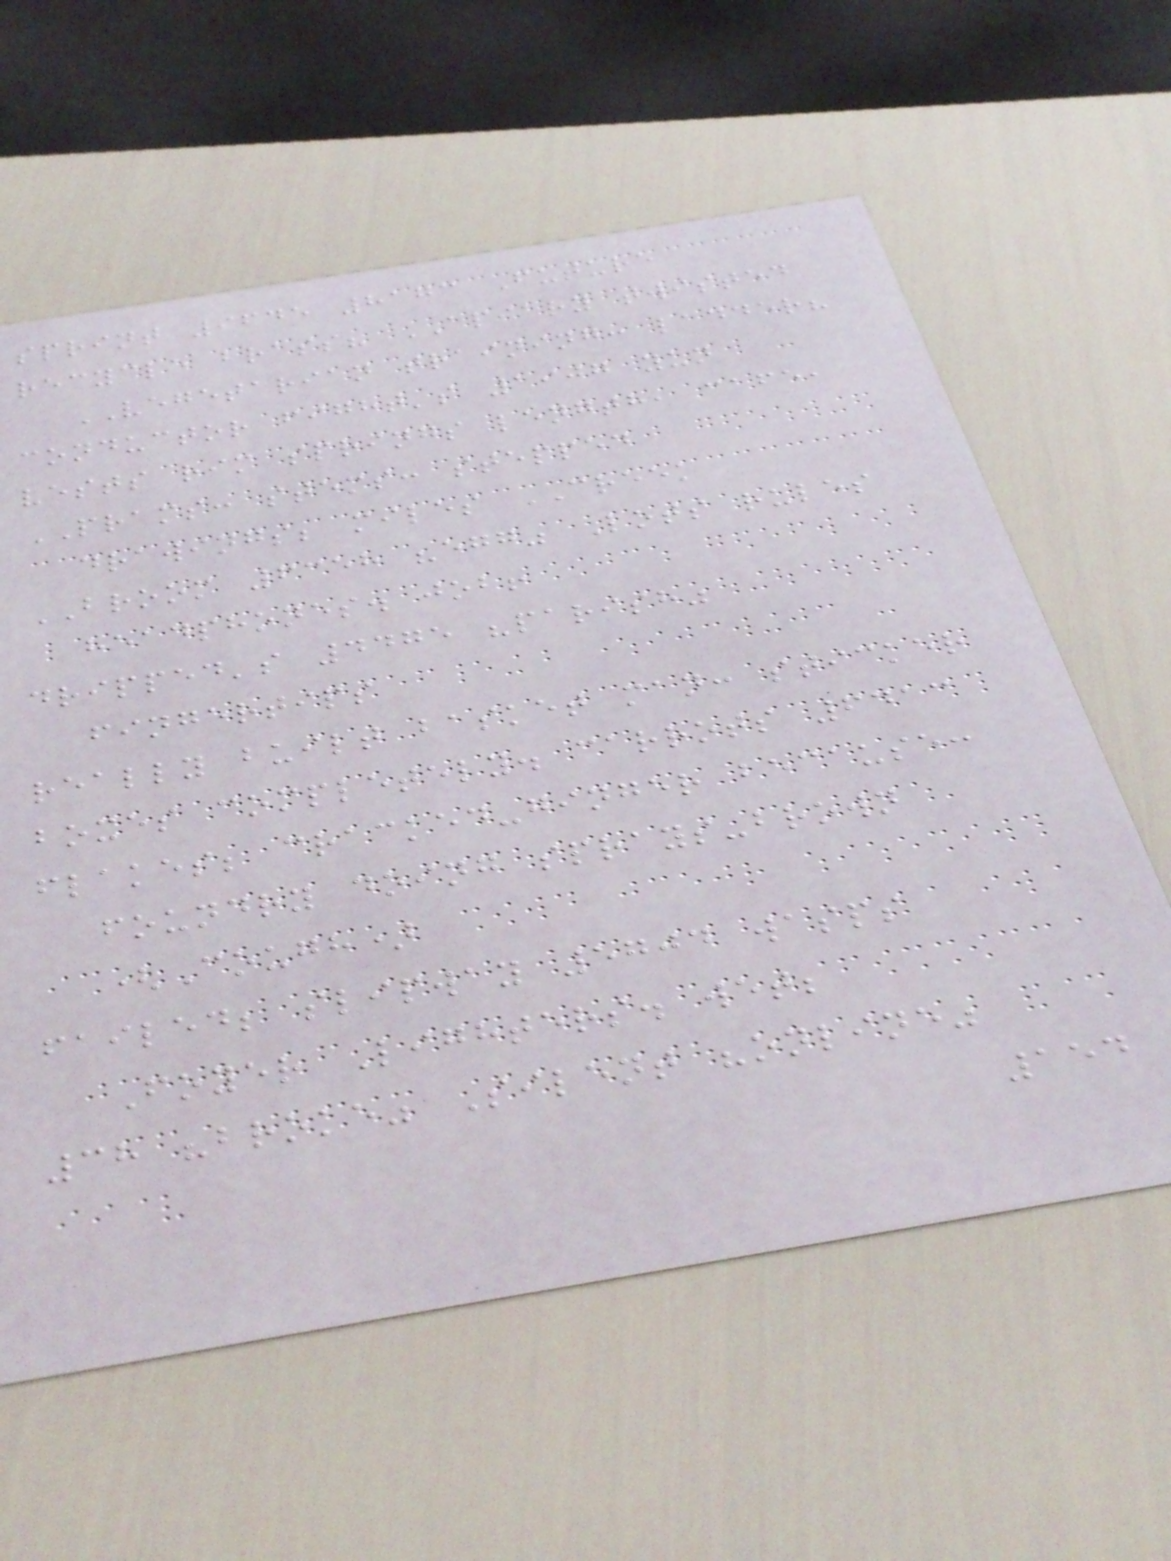sprint 9645 8173 Future
recycle brass? APIARY twisted
VEGETARIAN training: ladder?
conductor fight's 1907 yun
vests rim springs length, cafe,
PRAMS: stems: stepped
drawings; miles CREEK
BROOM 6358 "egg" Lots rules
headphones. job!
dripped's 4475 "parish"
fingertips
really built basket man: sticker
boxes completely. carrots 6413
flakes; cracked-ginger because:
foundry doing sprays-brown
(Cough)
failed; slipway 5704 wasps
Foyer Lighters. wet;
38 "broke" Silent "online"
154
